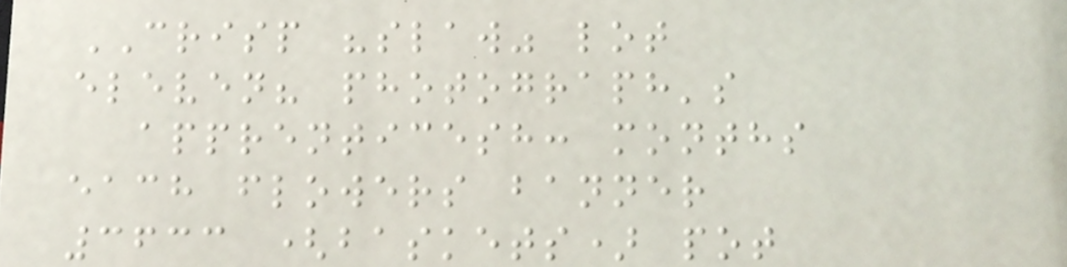CRISP "slaw" lot
eleven? photograph's
apprenticesh: months
each flowers banner
3633 (baskets) pot
